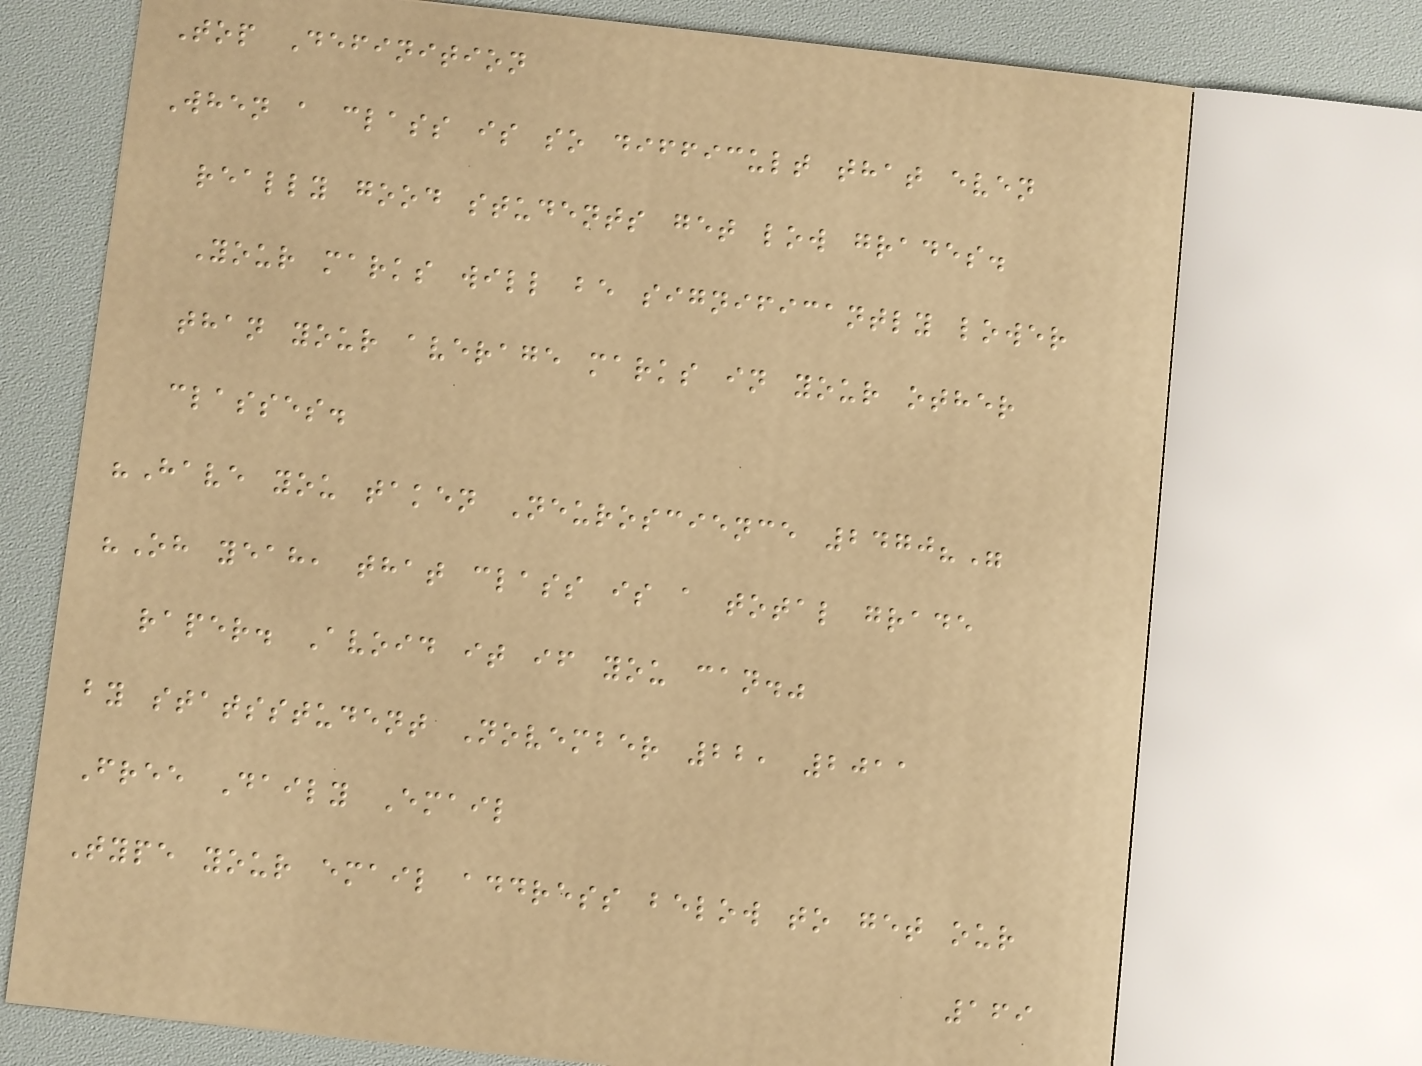Top Definition
When a class is so difficult that even
really good students get low grades.
Your marks will be significantly lower
than your average marks in your other
classes.
"Have you taken Neuroscience 2470?"
"Oh yeah, that class is a total grade
raper. Avoid it if you can."
by statsstudent November 22, 2011
Free Daily Email
Type your email address below to get our
169
